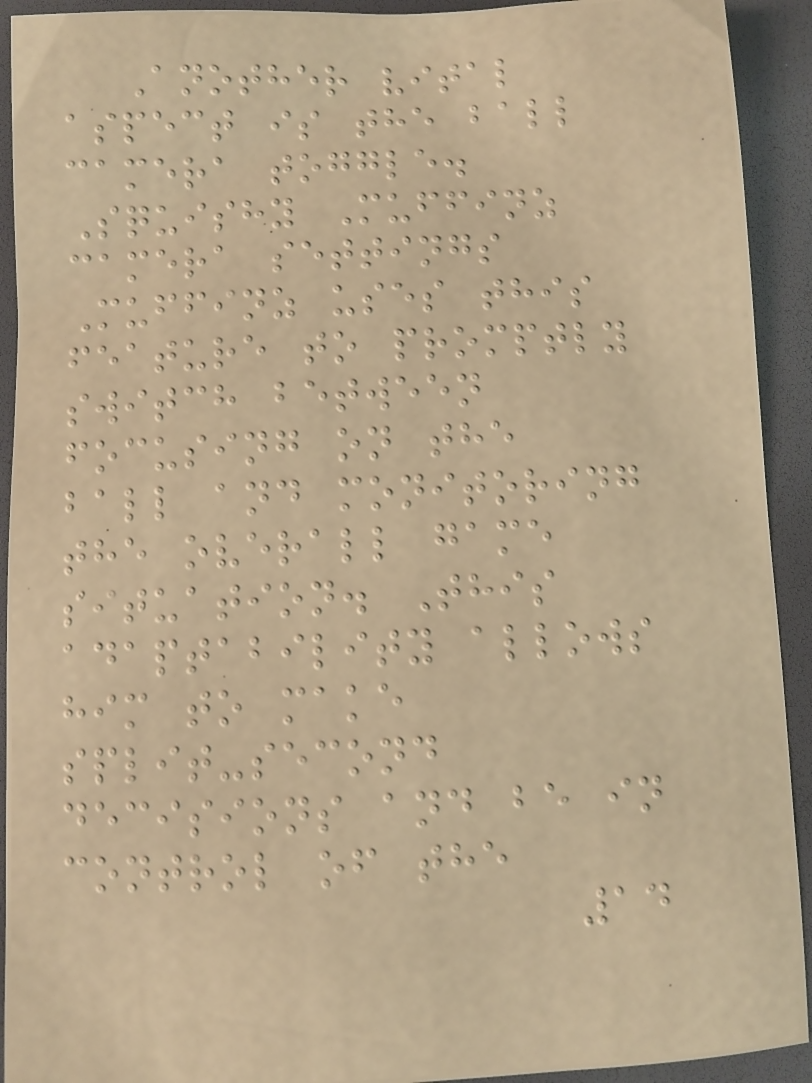Another vital
aspect is the ball
camera toggle.
Squishy Muffinz
camera settings
Muffinz uses this
feature to promptly
switch between
focusing on the
ball and monitoring
the overall game
situation. This
adaptability allows
him to make
split-second
decisions and be in
control of the
14
